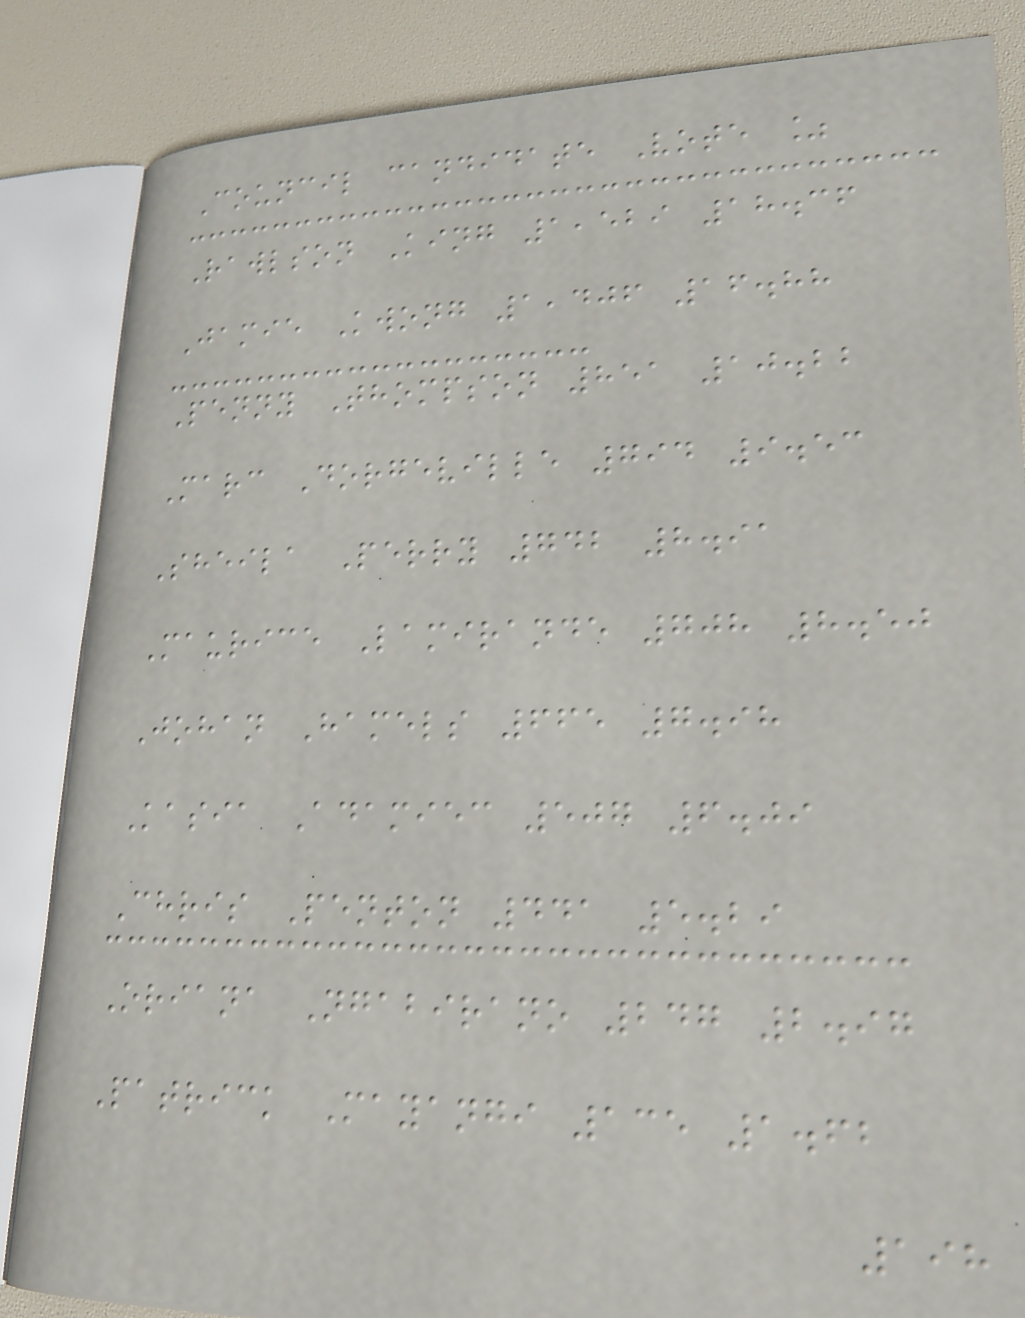Council candidate Vote %
Rawlson King 1,529 18.36
Jamie Kwong 1,406 16.88
Penny Thompson 851 10.22
Marc Dorgeville 794 9.53
Sheila Perry 742 8.91
Maurice Lamirande 708 8.50
Johan Hamels 665 7.98
Kasia Adamiec 507 6.09
Chris Penton 441 5.29
Oriana Ngabirano 247 2.97
Patrick Mayangi 135 1.62
198
